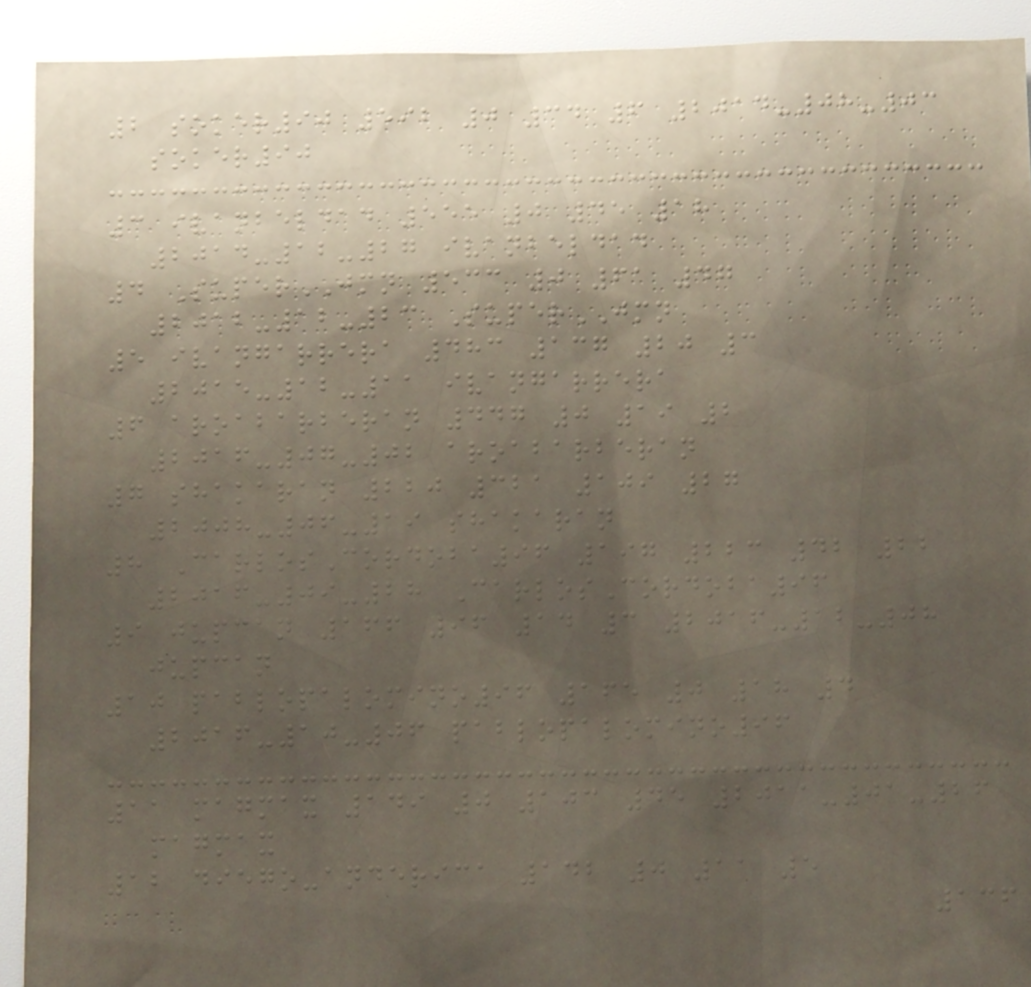2 soker90 592 0 34 6 2014-08-03
soker90
3 ivanbeldad 555 0 45 18
2014-12-27 ivanbeldad
4 SuperJMN 533 0 61 47
2012-12-23 SuperJMN
5 ivangarrera 483 137 20 3
2015-12-11 ivangarrera
6 aroabarberan 447 0 19 2
2016-07-02 aroabarberan
7 shakaran 220 321 109 27
2008-06-19 shakaran
8 CarlosCordoba96 197 223 42 22
2016-09-28 CarlosCordoba96
9 jupcan 166 96 14 3 2016-12-08
jupcan
10 pablopalomino96 165 0 18 4
2016-10-06 pablopalomino96
11 magmax 149 0 103 45 2011-01-26
magmax
12 diego-anderica 142 0 11 5
136
